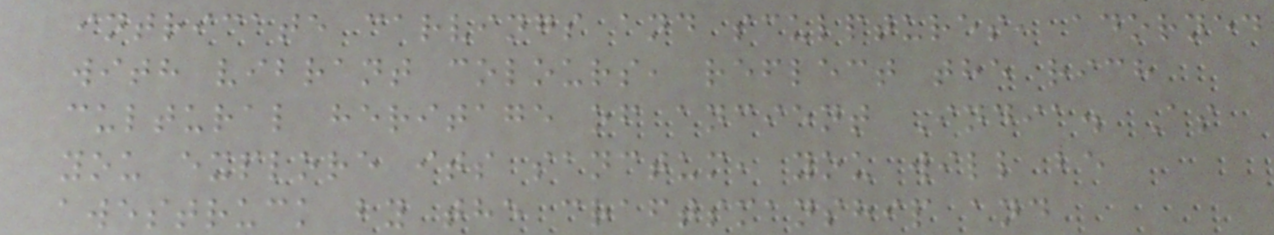intricate carvings and sculptures, adorned
with vibrant colours, reflect the rich
cultural heritage of ancient India. As
you explore its sanctum, you will be
awestruck by the craftsmanship and
